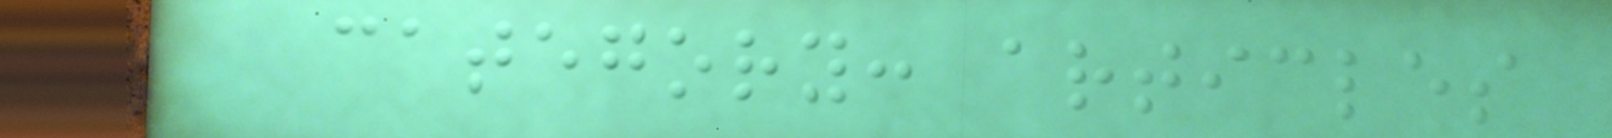category: articles
